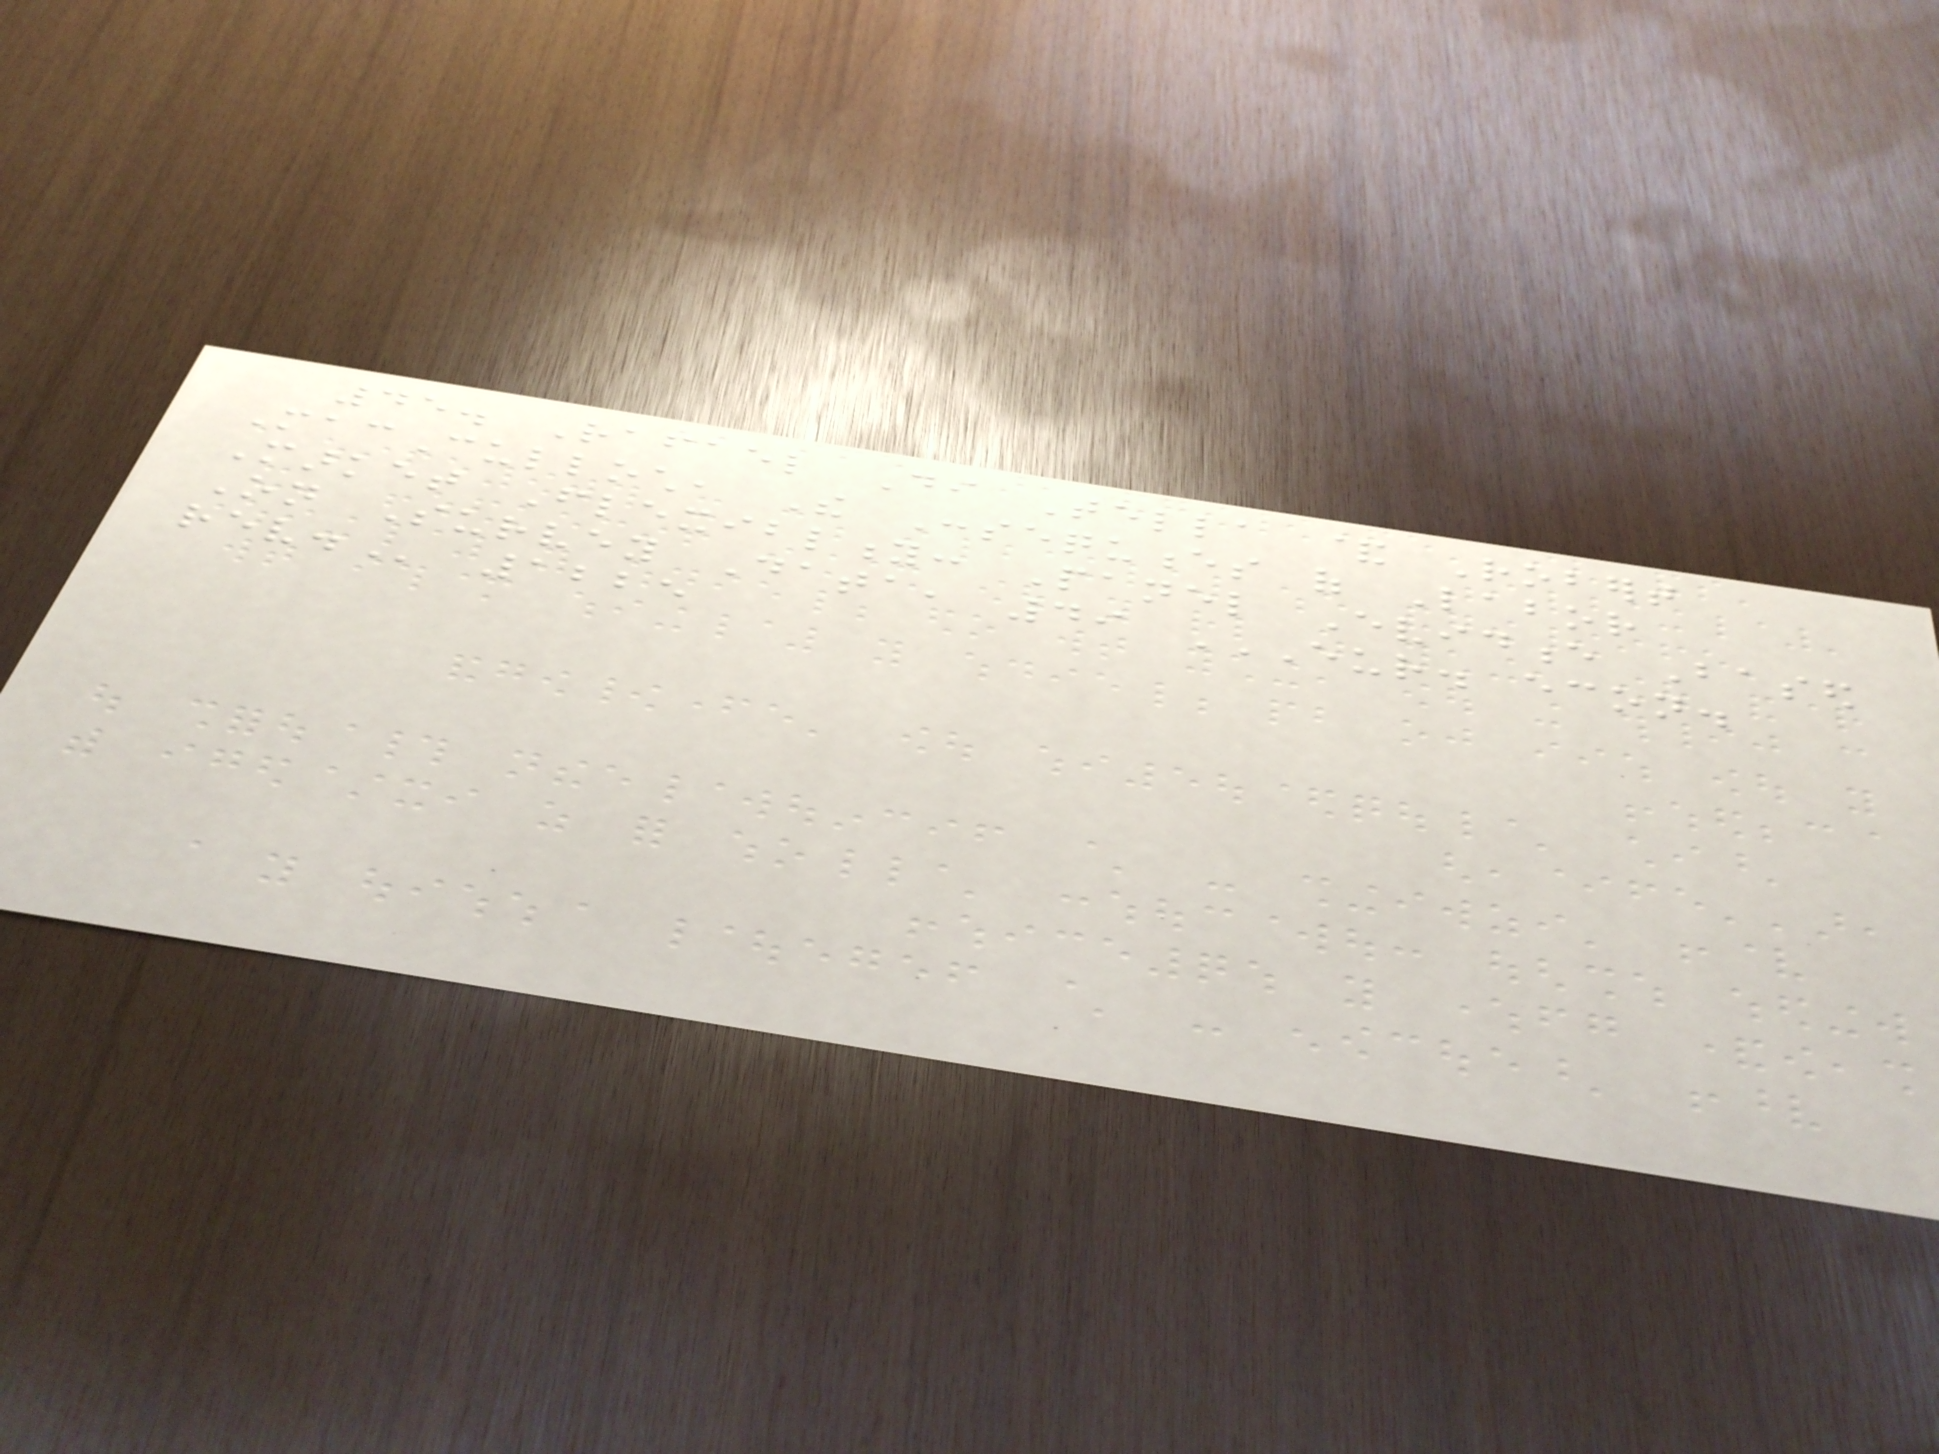45. Rafael Di Tella & Robert
MacCulloch, The Consequences of Labor
Market Flexiblity: Panel Evidence Based
On Survey Data, 49 EUR. ECON.
REV. 1225
